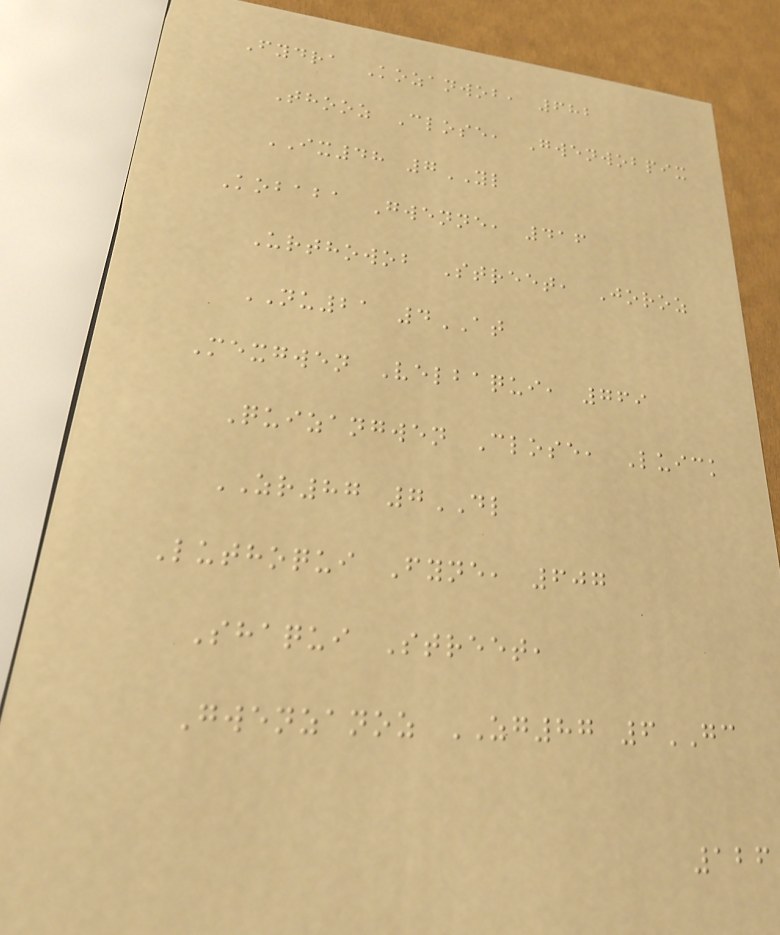Fydra Kozanwob, 682
Thooz Close, Gwenwobpix
IX48 7YL
Kobaba Gwenne, 416
Urthowob Street, Joroz
NU21 4AT
Mexgwen Velbaqui, 769
Quizangwen Close, Luick
ZR87 7DL
Luthoqui Fyne, 607
Shaqui Street,
Gwenzanoz ZG87 6GC
126
